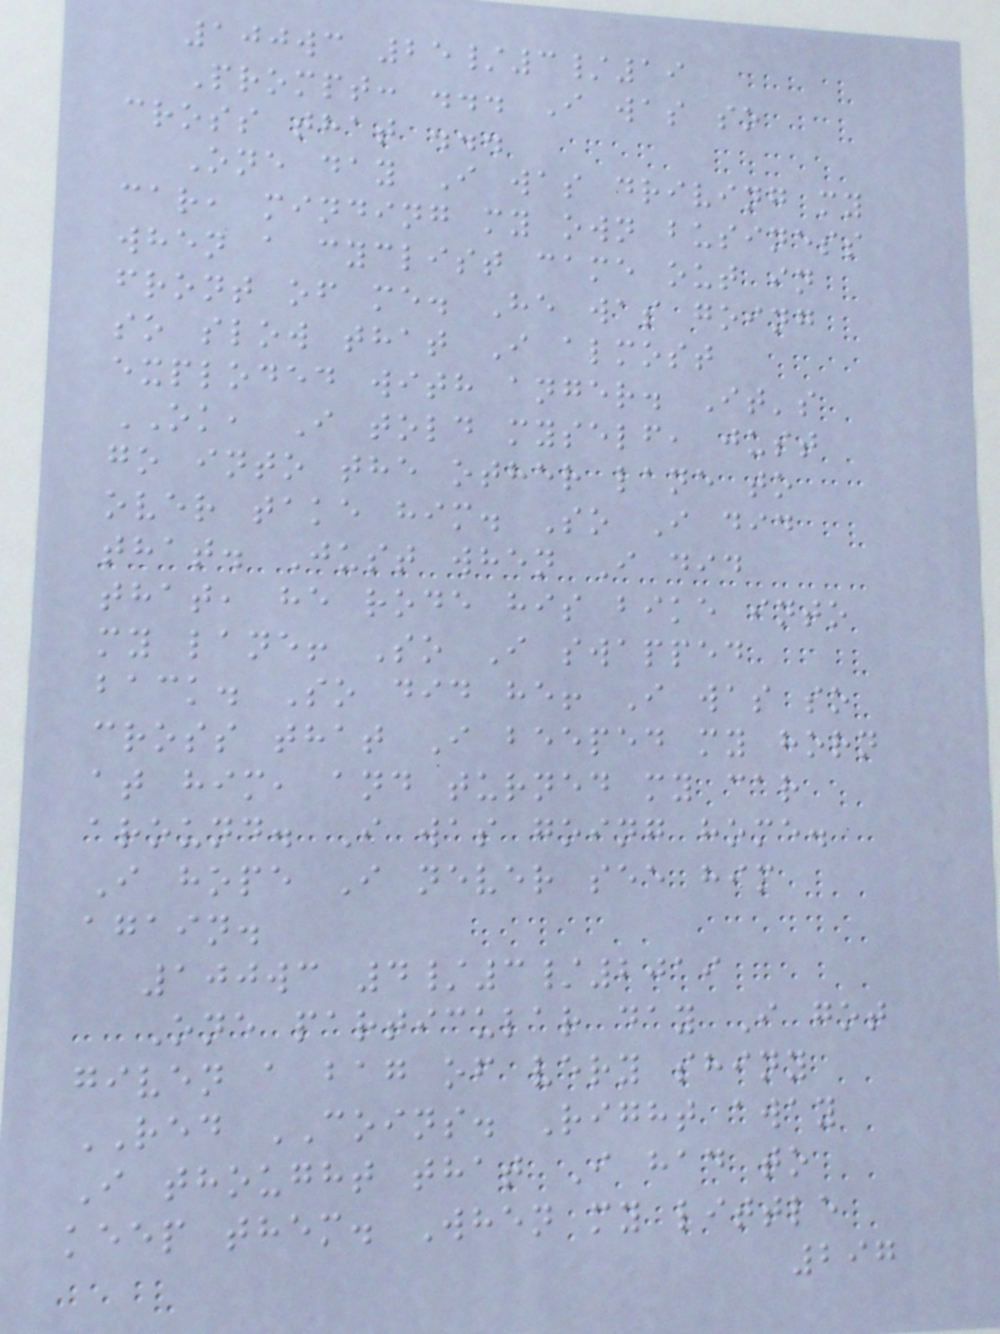100wc 25/3/19
Prompt: ... I was so
cross that ...
One day I was driving my
car, minding my own business
when a cyclist came out in
front of me. He was going
so slow that I almost
exploded with anger. It's
OK, I told myself, just
go into the other lane to
over take him. So I did
that. Just when I did
that, he rode his bike into
my lane! So I swapped
back. So did he! I was so
cross that I beeped my horn
at him, and turned my car
around. I was going home.
I hope I never see him
again.
100wc 4/3/2019
One particular day I got
given a bag of very shiny
RED COINS. Right away
I thought that I had to
keep them. When my little
297
